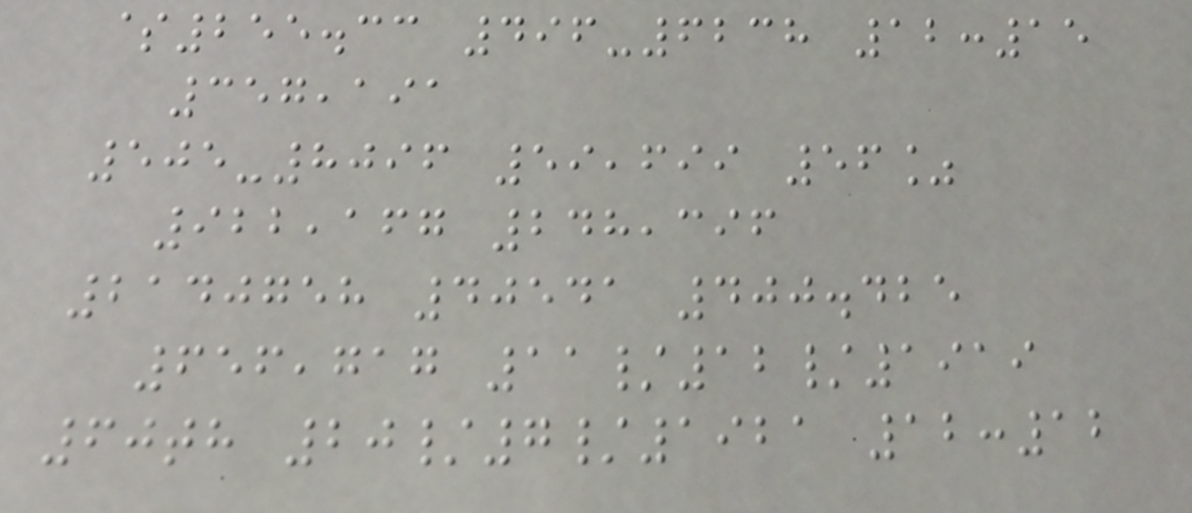$255.33 496-6238 12:15
357,191
505-8096 59,699 56%
922,167 248,396
2140758 40541 400.425
656,717 11/12/1919
60th 20/7/1921 12:12
